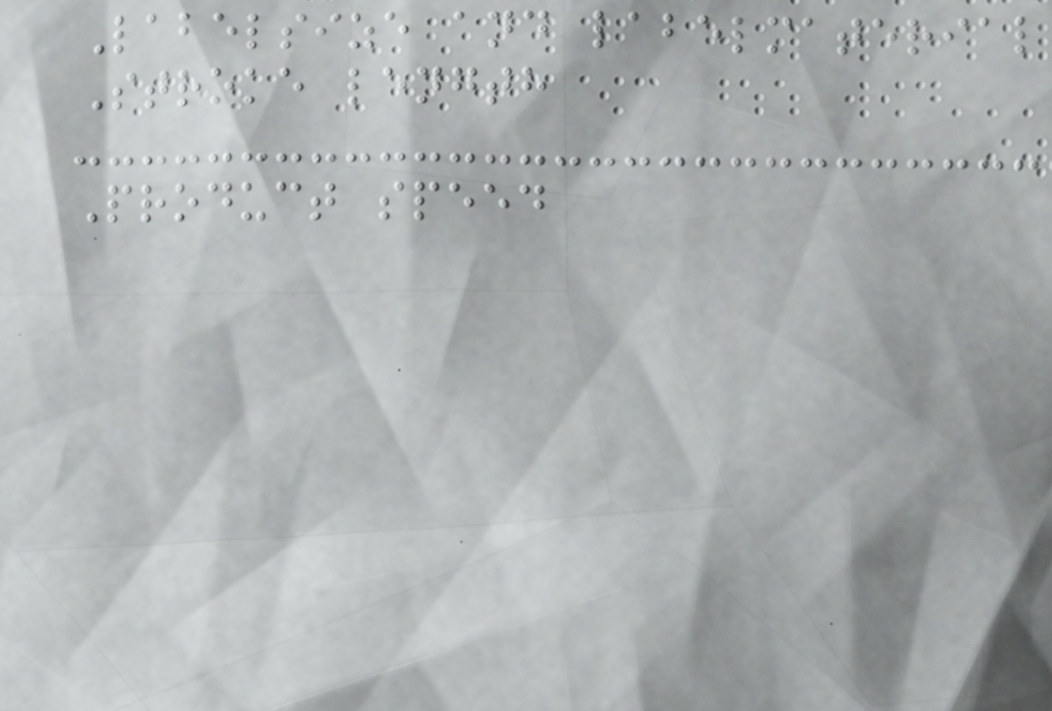Labelsize and labelmaterial
Stroke length
Product speed
